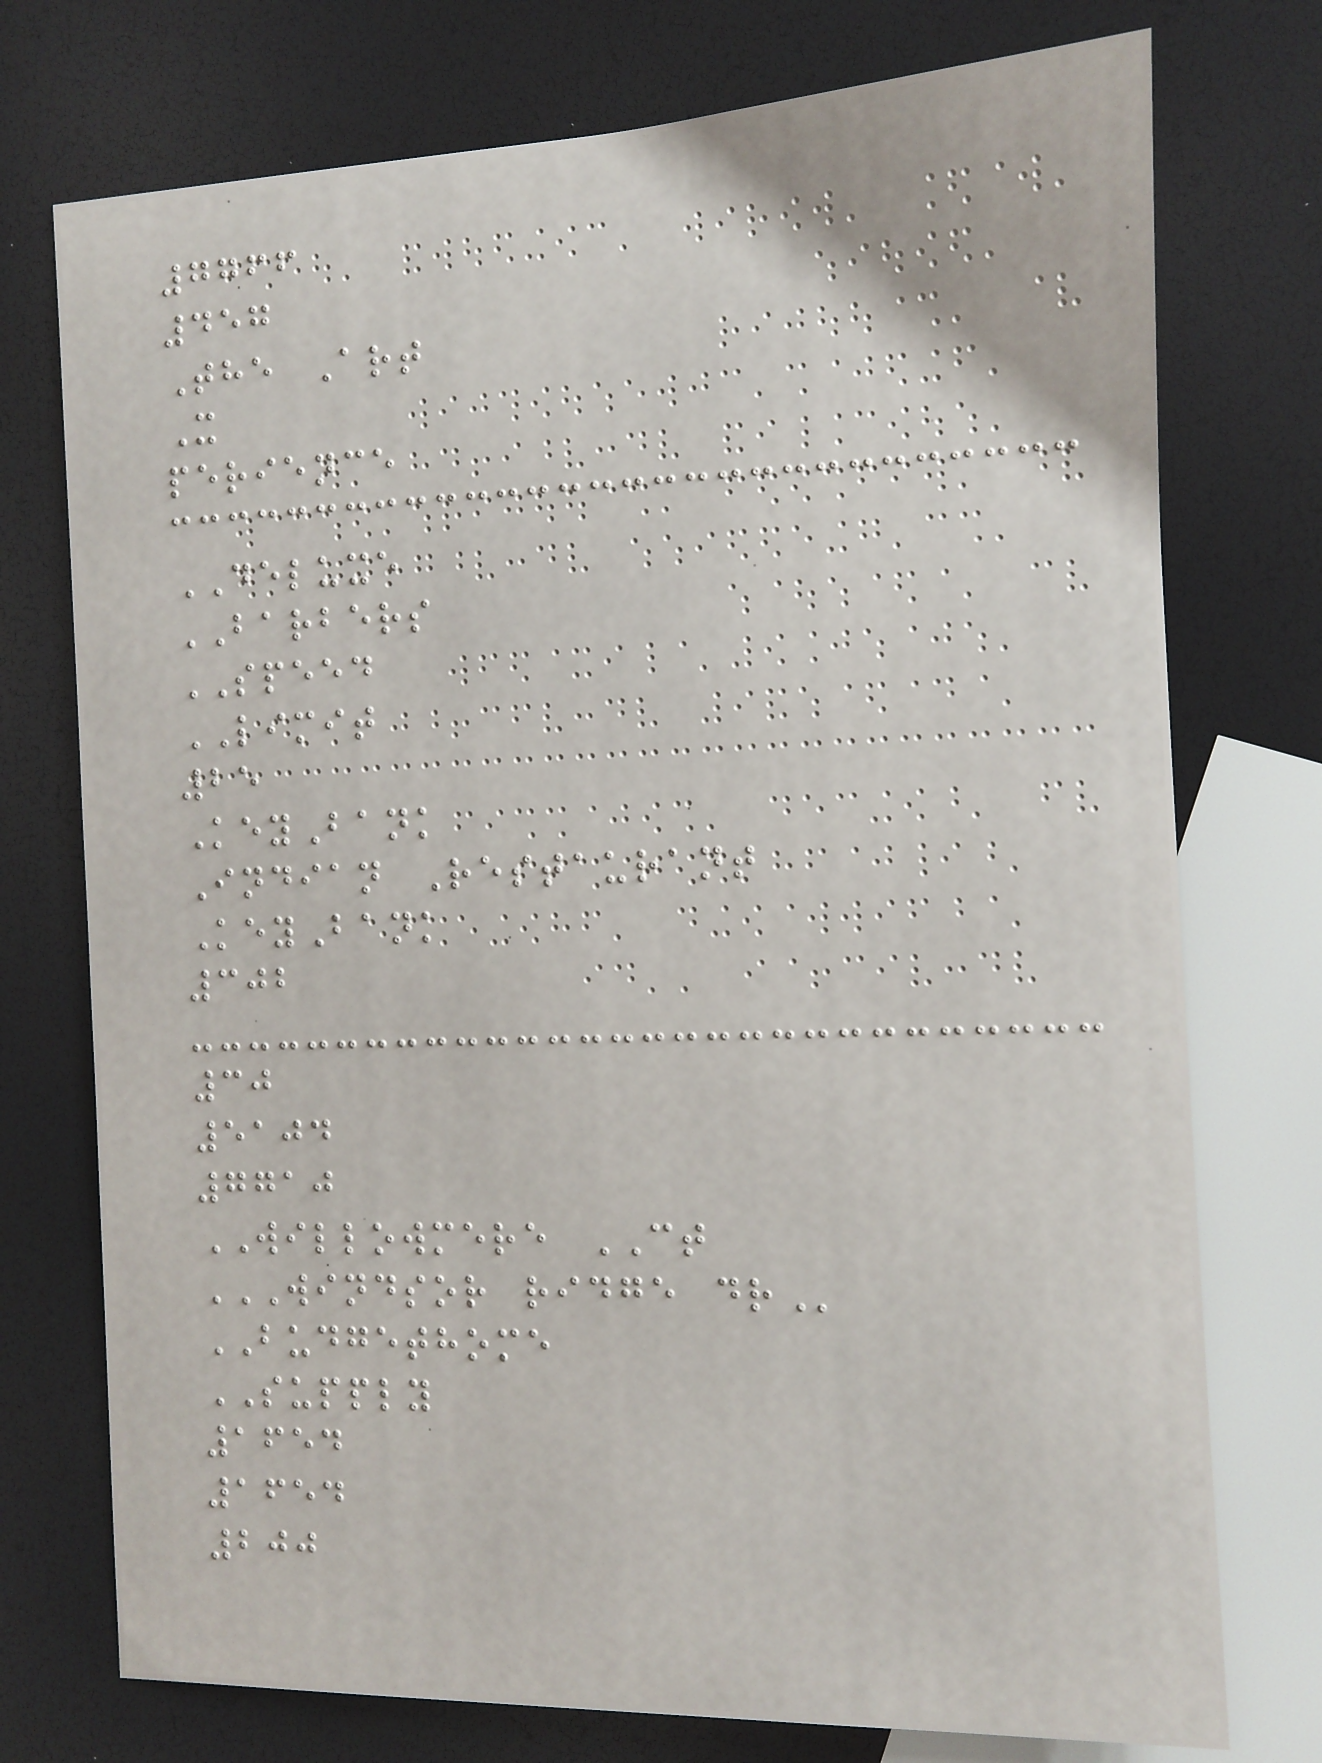7766
457
The Art
X
perience
DELUXE
BARBERS
SPEED
LIMIT
25
KeyBank
Indian Restaurant
KeyBank
302
30
5104
7710
WILLOWMERE CT
WINDSOR RIDGE DR
BUDGETHOME
SUPPLY
1654
1654
200
